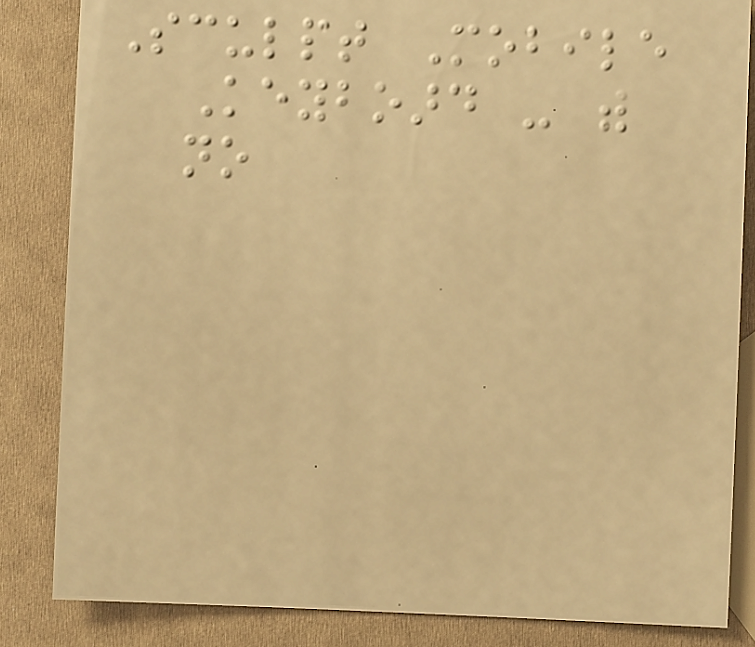Sculpt Mobile
Keyboard - with
no
